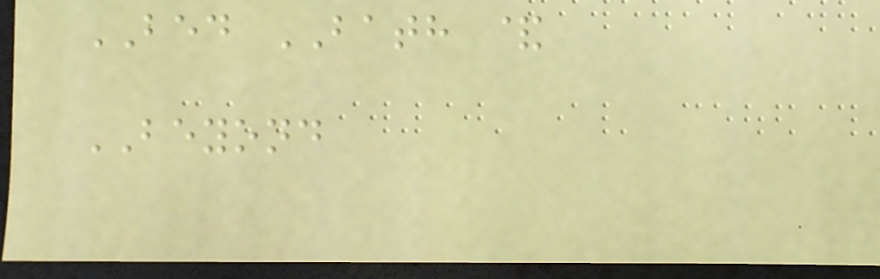BED BATH &
BEYOND
